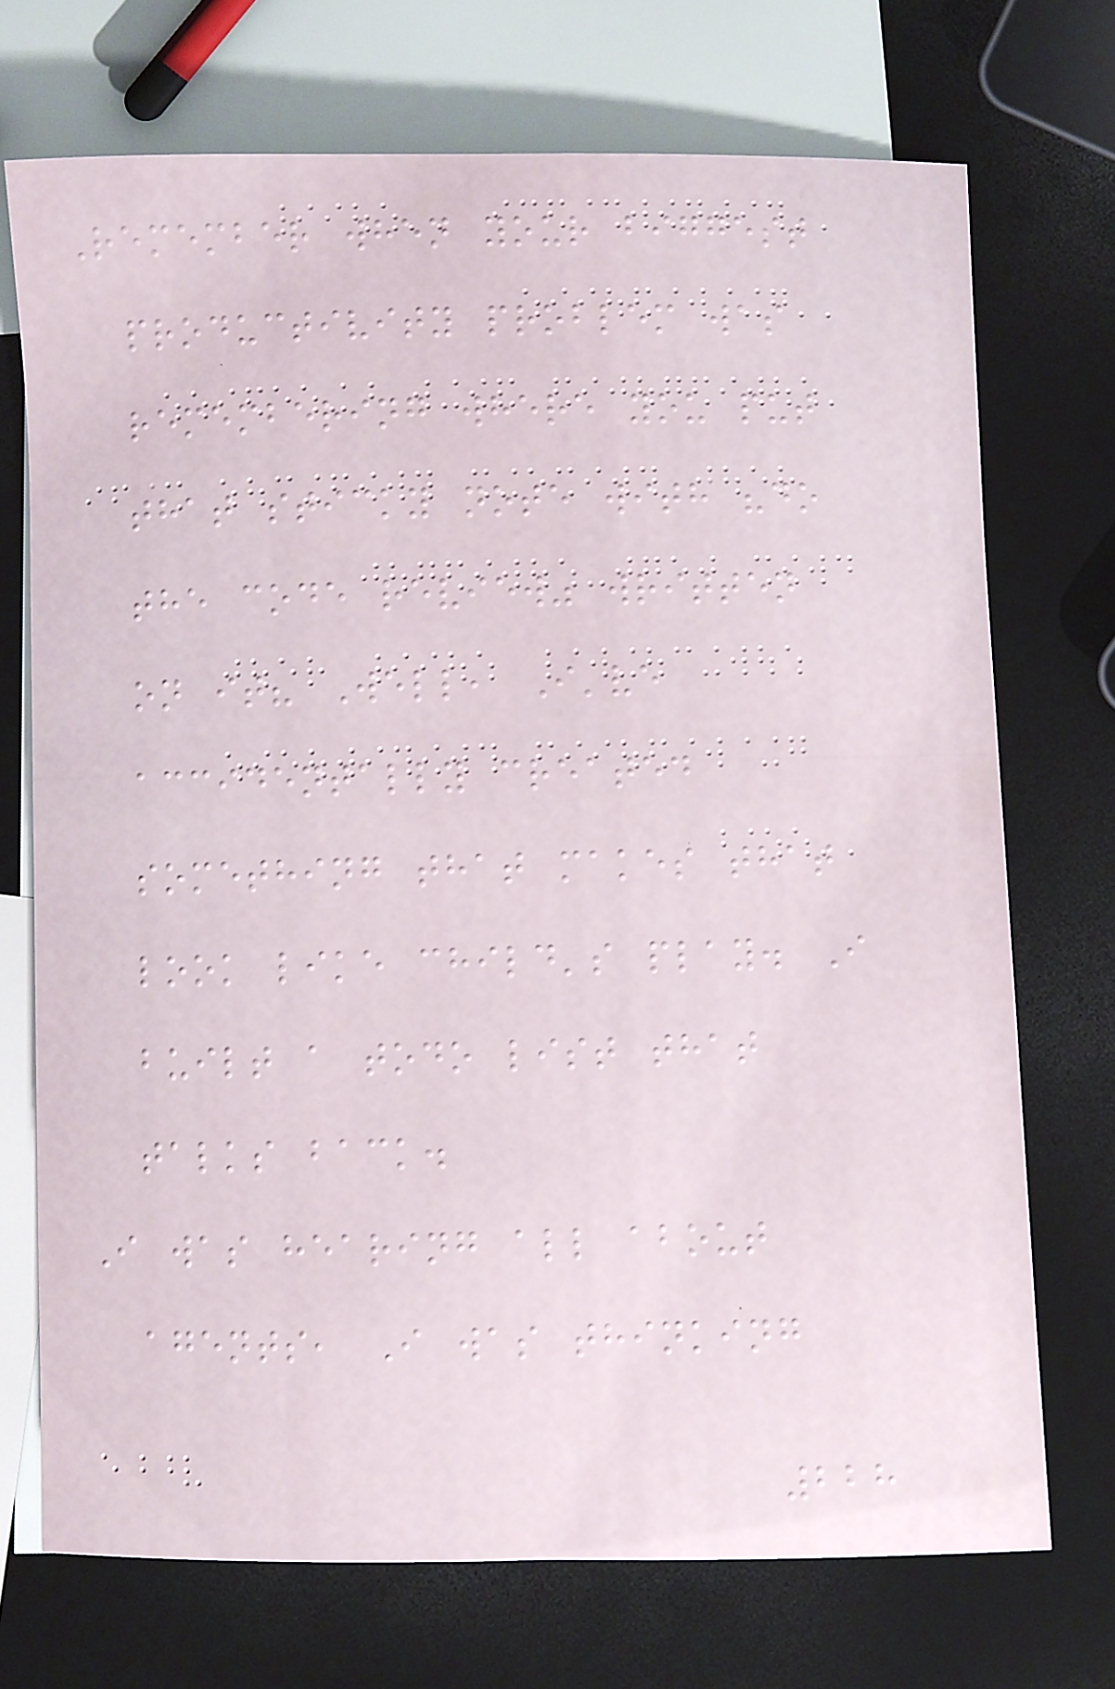Remember when your biggest
productivity problem was
remembering where you put
that sticky note with "do
the code review" written
on it? Well, I've
accidentally created
something that makes that
look like child's play. I
built a todo list that
talks back.
I was hearing all about
agents, I was thinking
228
